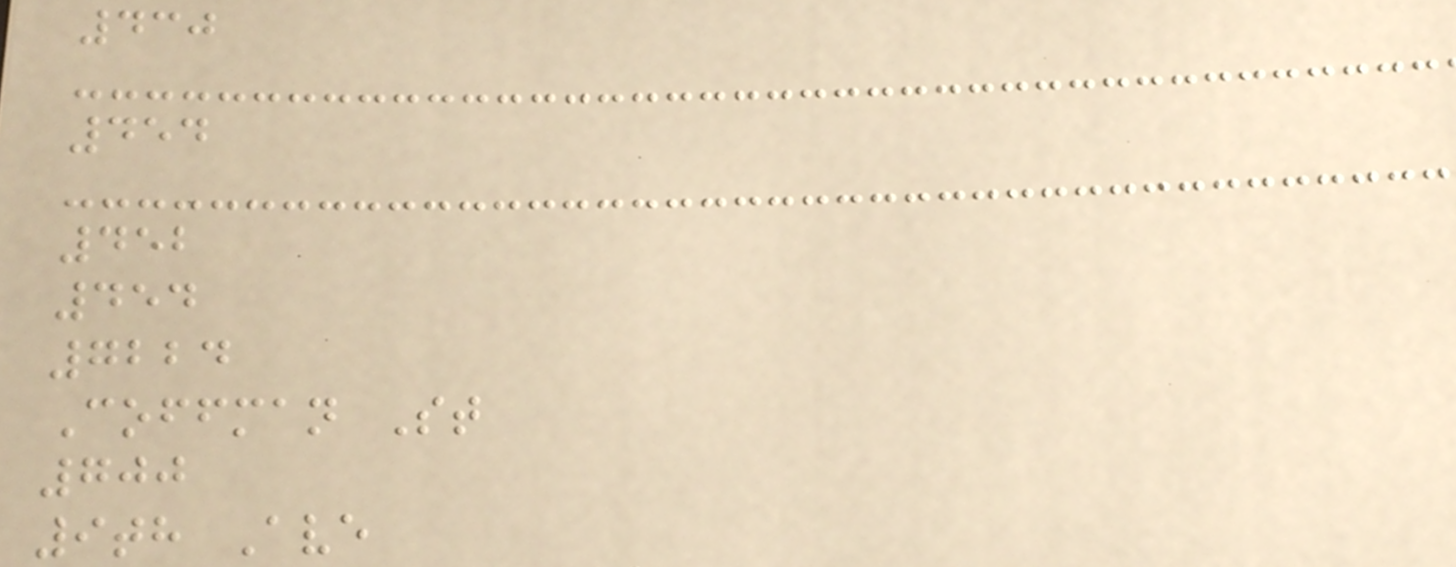430
454
452
454
7224
Coffman St
700
9th Ave
